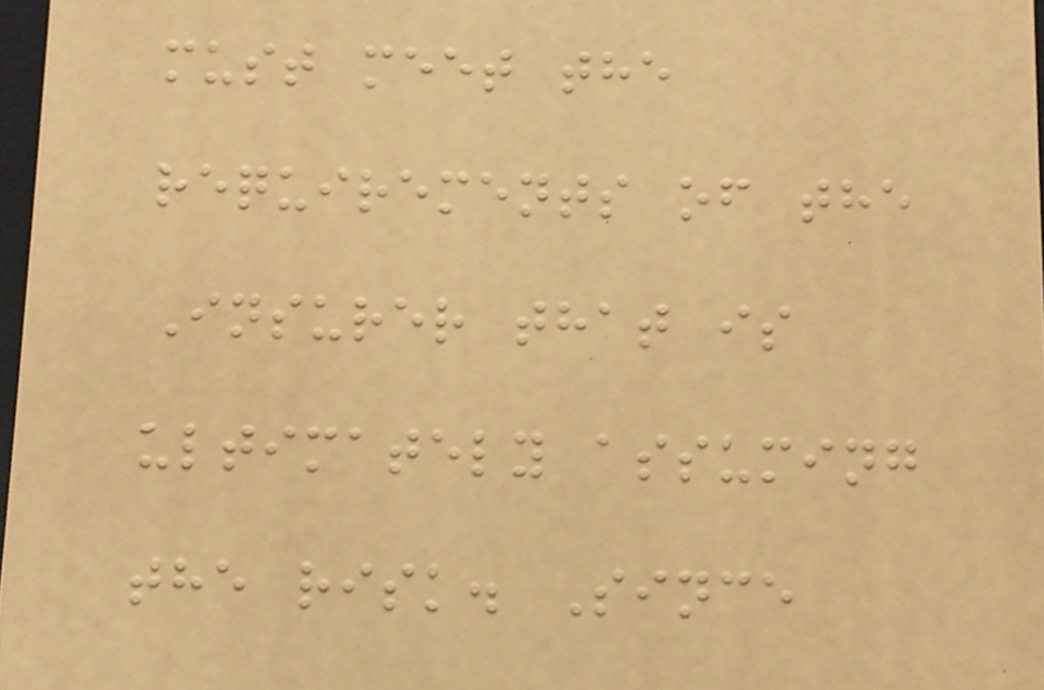must meet the
requirements of the
Insurer that is
ultimately assuming
the risk. Since
